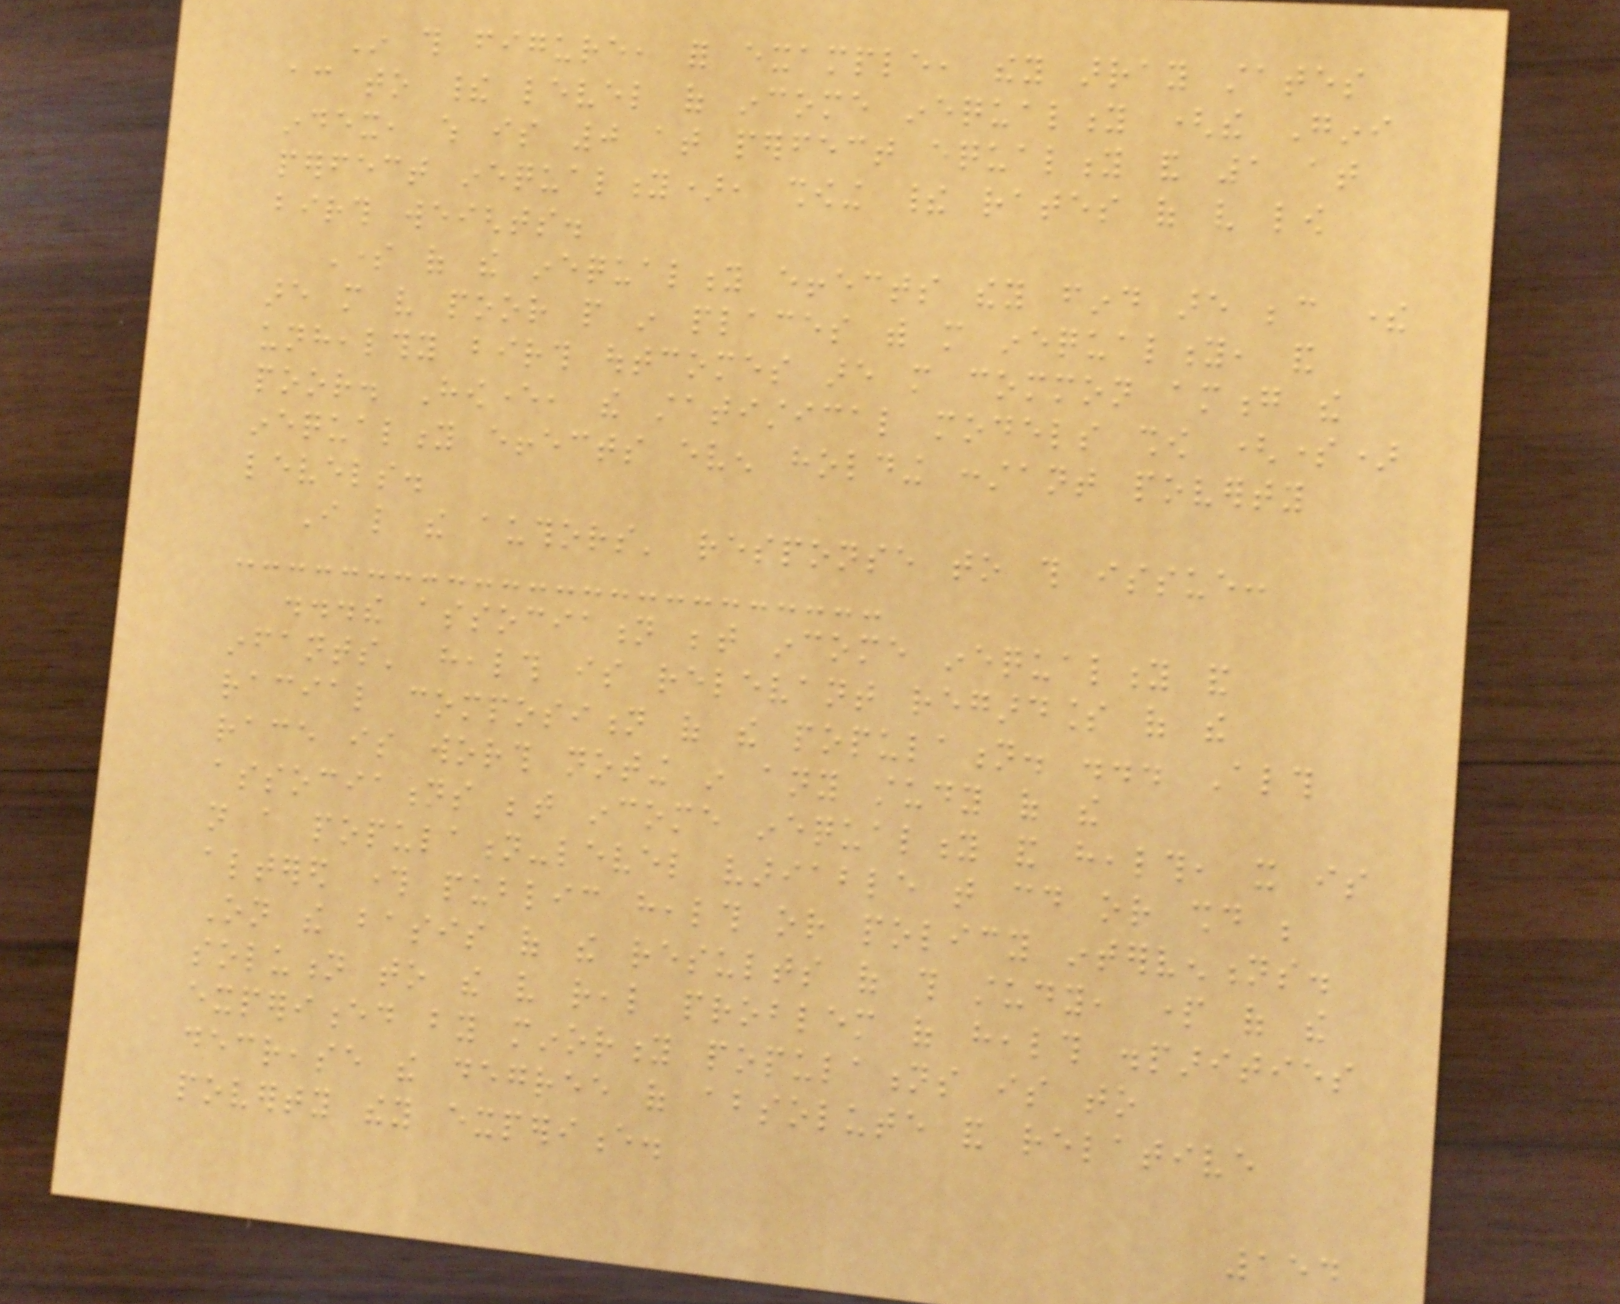In this figure, for example, they array states
according to their level of income inequality (the Gini
index, which is 0 at perfect equality and 1 at
perfect inequality), showing their rates of very low
birth weights.
Some of the inequality effects they find are because there
are more very poor people in places with more inequality, and
unhealthy birth outcomes are more common among the
poor. However, the statistical models show (some)
inequality effects even holding constant poverty
levels.
I like the authors' response to this issue:
...the association between income inequality and
infants' health is relevant regardless of the
racial composition of the population. ... Although
race is worth noting in any study of the
associations between income inequality and health, it is
not a population-level variable that could or should be
altered through public health or policy interventions.
On the basis of the results of this study, part of the
solution to the very real problem of health disparities
experienced by minority populations is to
decrease the degree of absolute and relative
poverty they experience.
154
